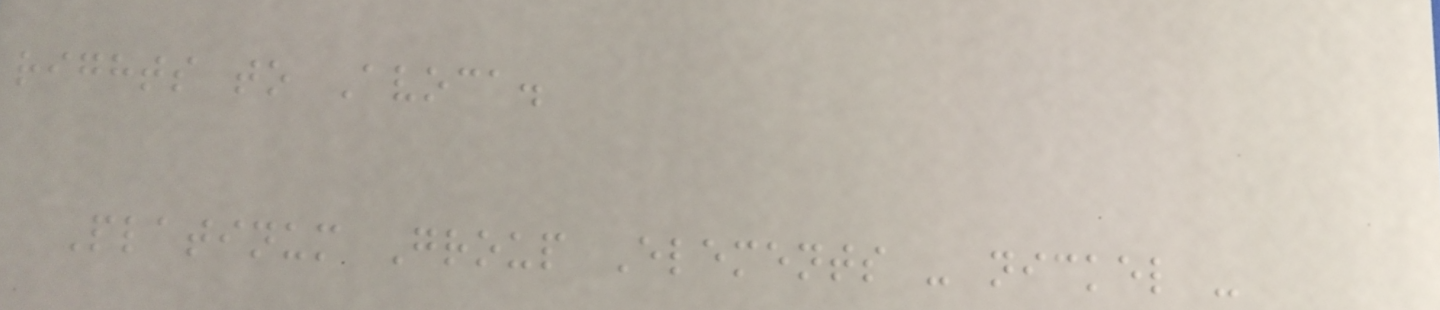rights to Avoca.
Platinum Group Elements - nickel -
